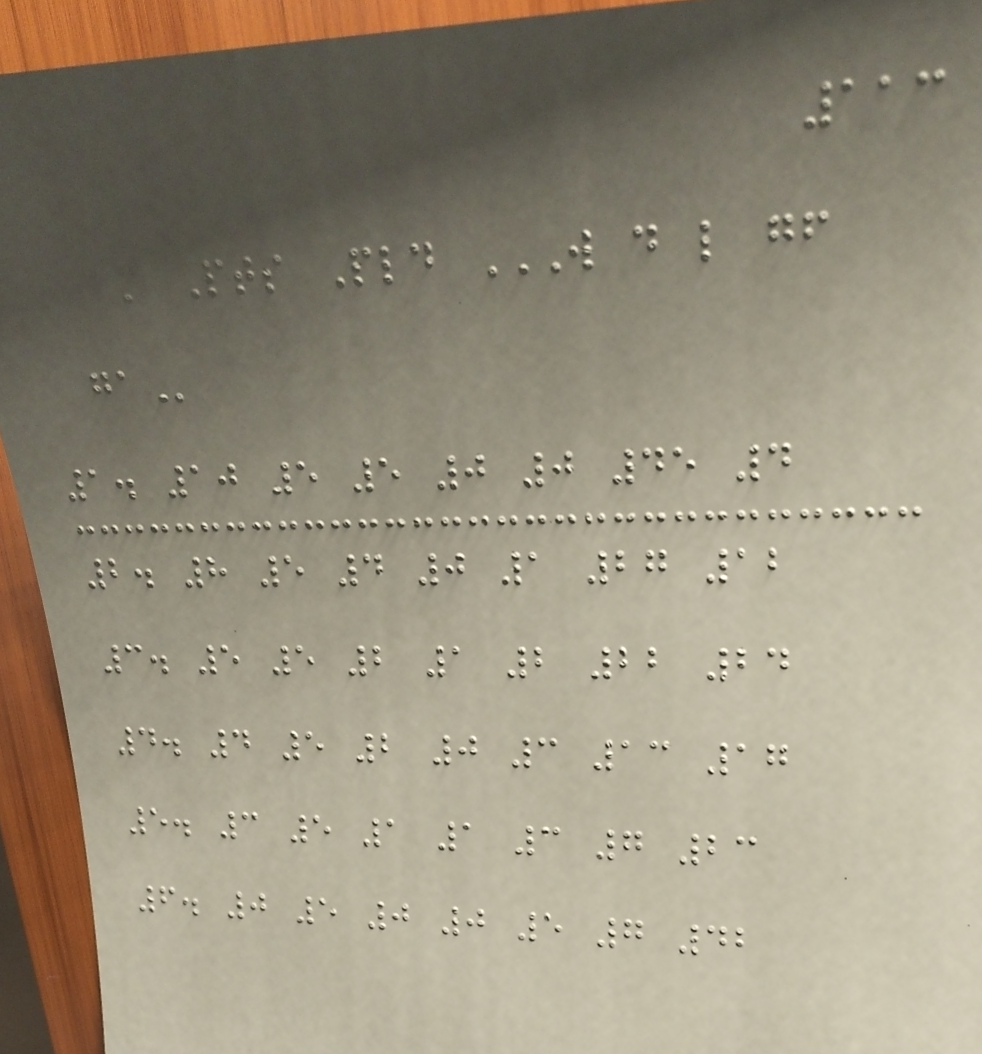113
Team Pts Pld W D L GF
GA
1. 10 5 5 0 0 45 4
2. 8 5 4 0 1 27 12
3. 5 5 2 1 2 22 24
4. 4 5 2 0 3 13 17
5. 3 5 1 1 3 7 23
6. 0 5 0 0 5 7 42
